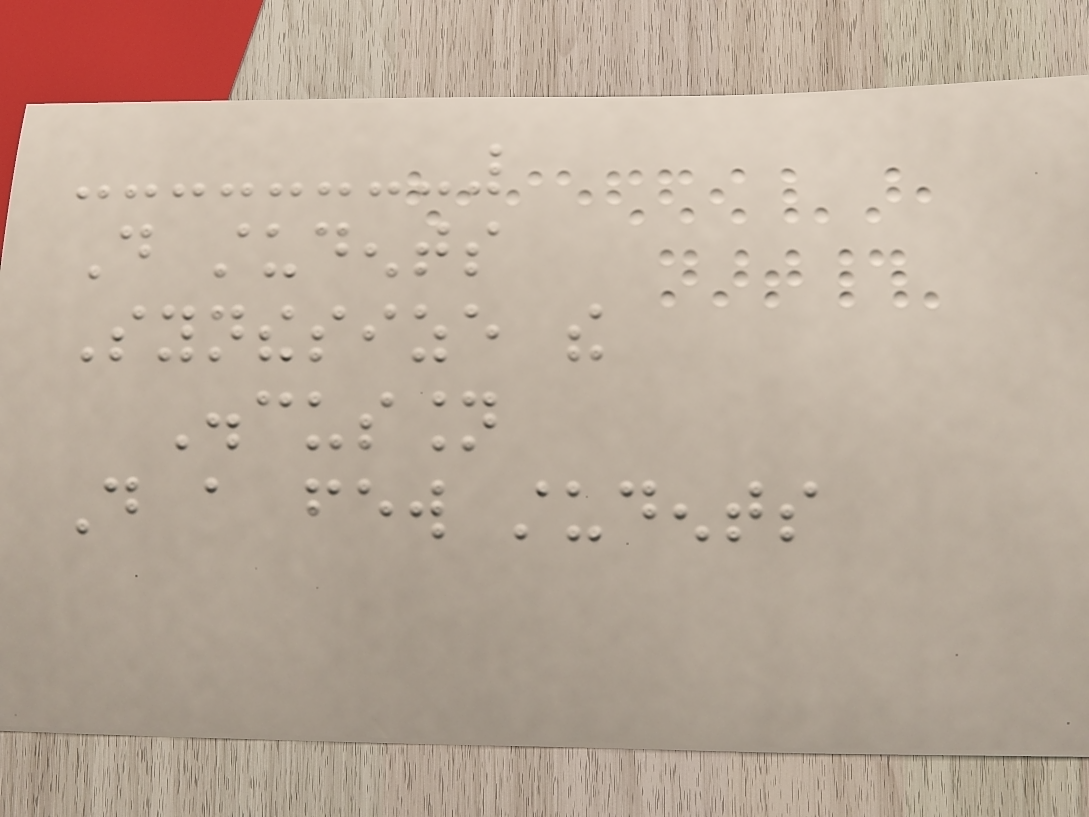Do students
Synthesize the
Discussion
Do a few students
